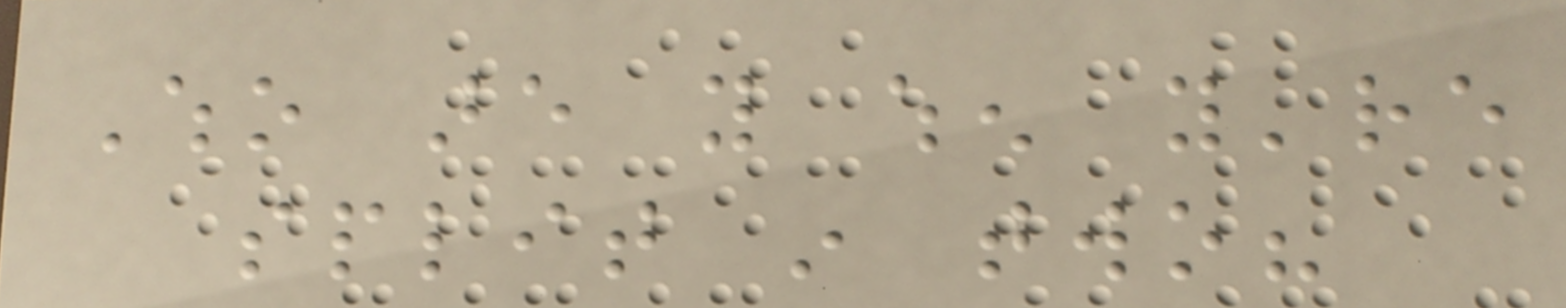Who are you when you're
split in two?
